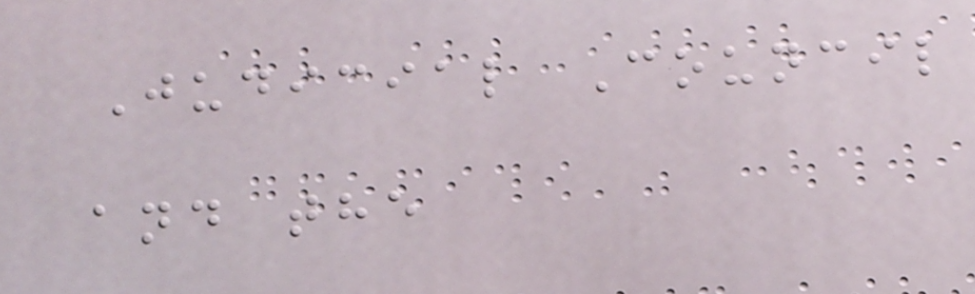Judicial Council
and the
